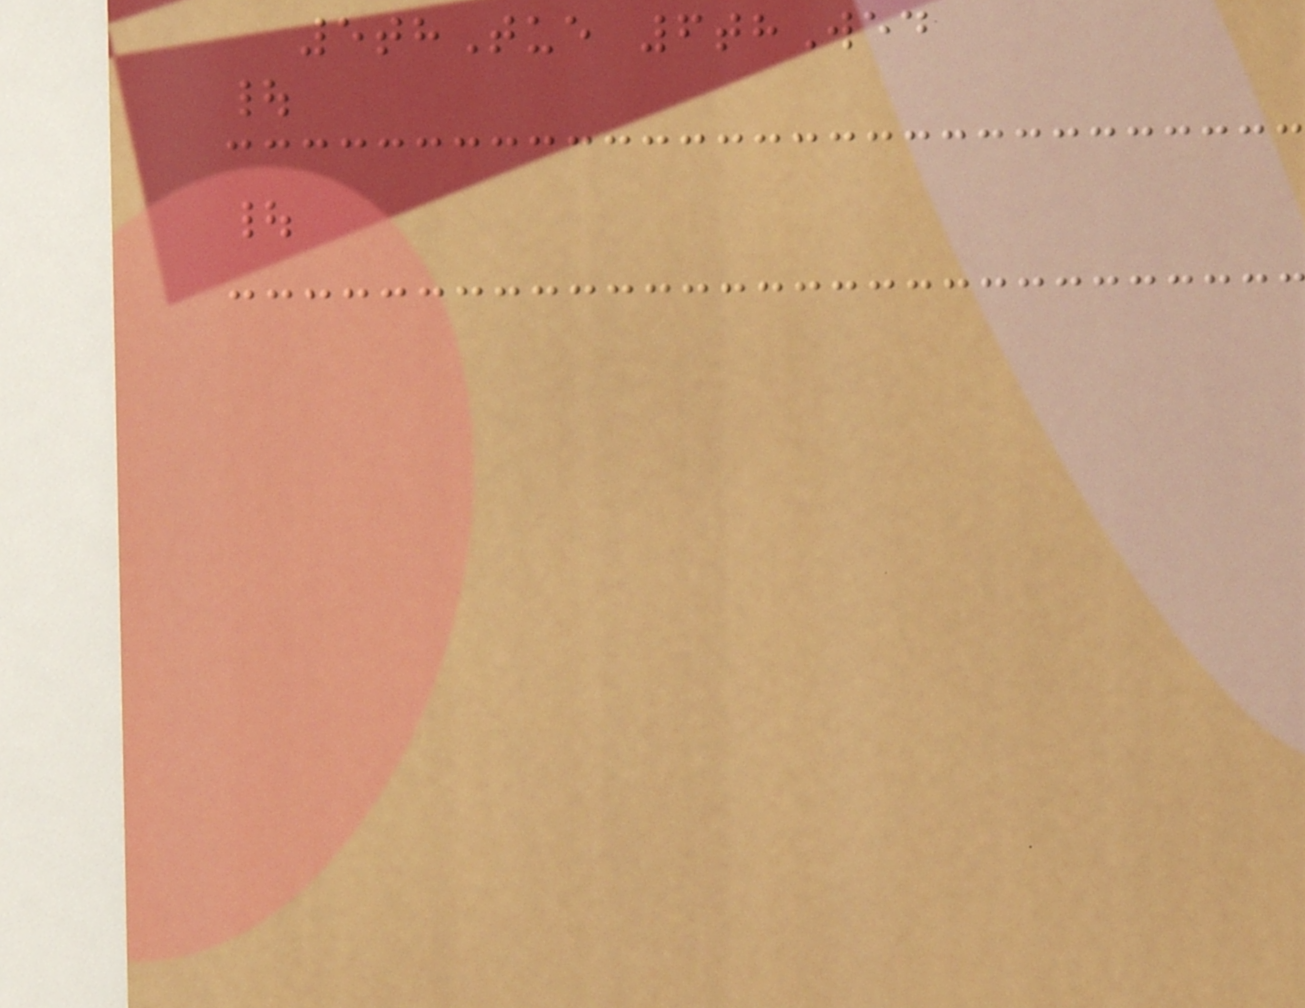5thTue 6thWed
|
|
